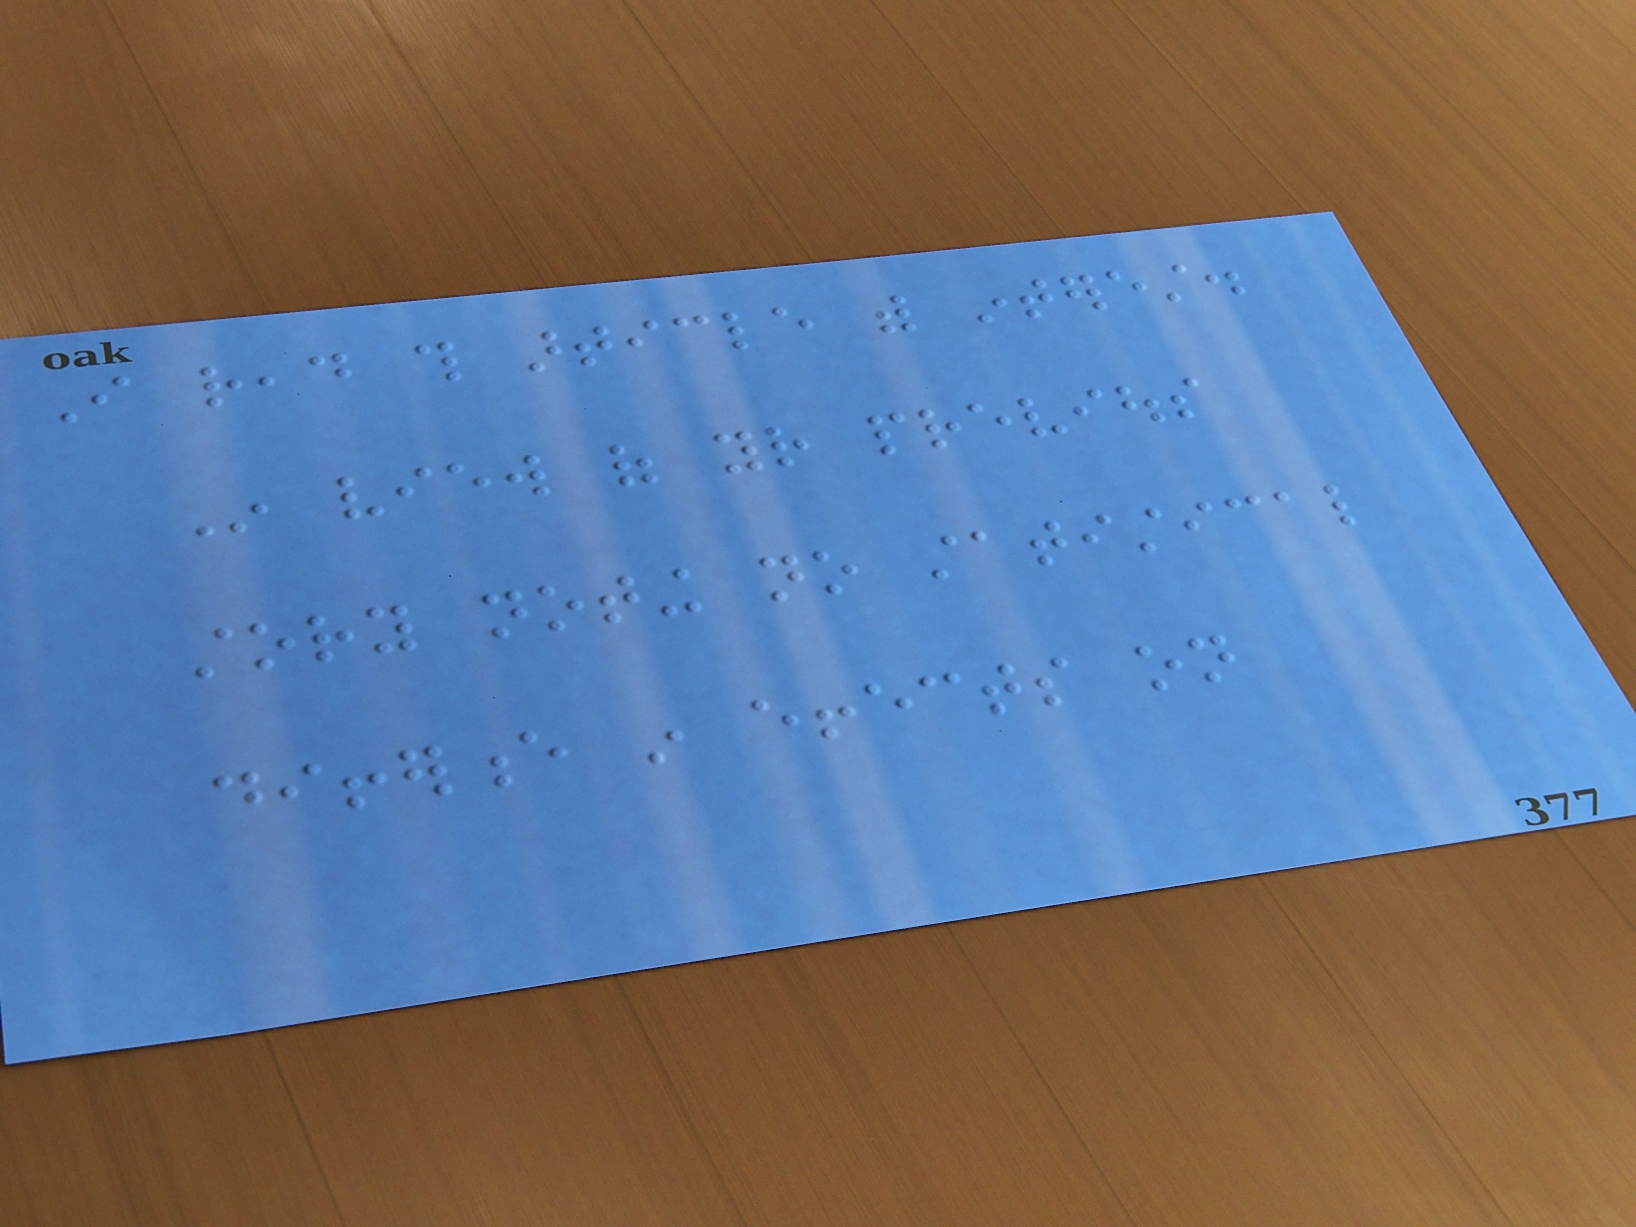I read this article with interest.
In view of your previous
story noting no statistical
difference in effects on
